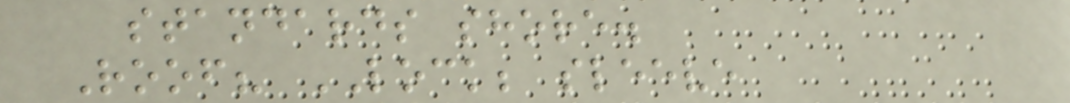standards shore.
Roof? LOCK; sleeve
